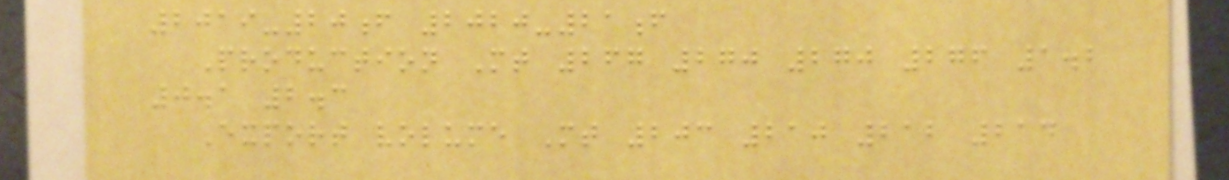2019-20f 2020-21f
Production Mt 267 270 270 276 1.2
0.1 2.3
Export volume Mt 203 210 212 214
